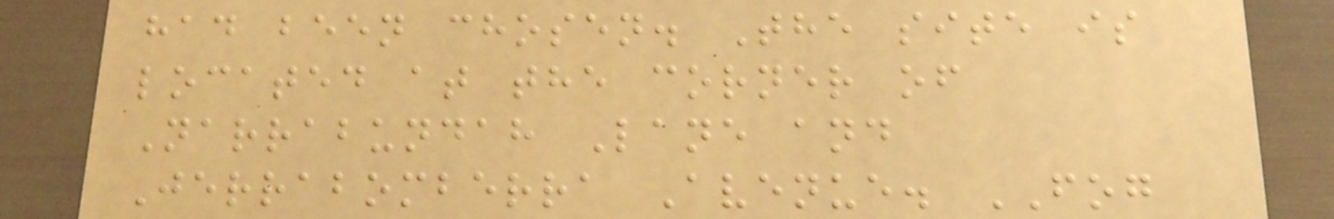had been chosen. The site is
located at the corner of
Narrabundah Lane and
Jerrabomberra Avenue. FOG
